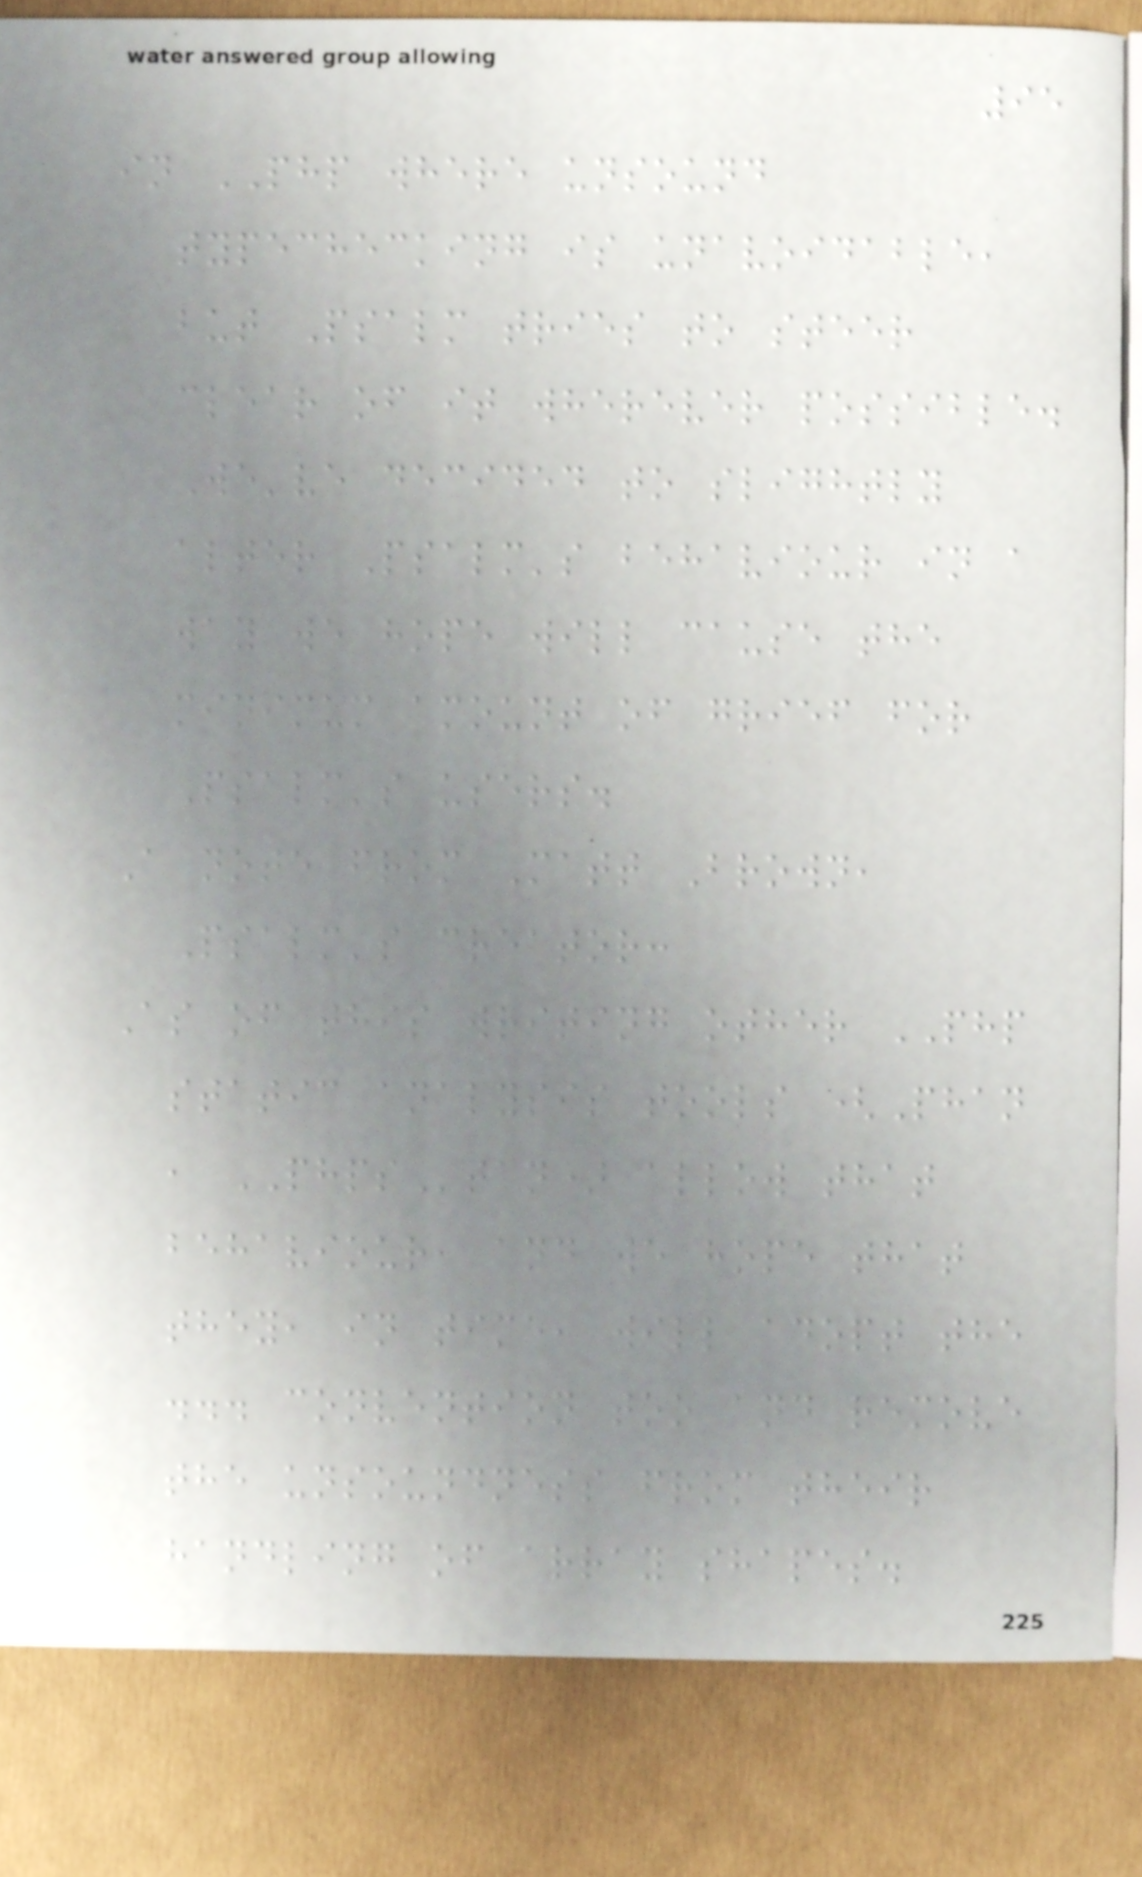95
in PHP where unsound
typechecking is unavoidable,
but Psalm tries to steer
clear of it wherever possible.
We've decided to slightly
alter Psalm's behaviour in a
way we hope will cause the
minimum amount of grief for
Psalm's users.
A note from Matt Brown,
Psalm's creator:
As of this writing other PHP
static analysis tools (Phan
, PHPStan) allow that
behaviour, and we hope that
they, in time, will adopt the
... convention too and remove
the unsoundness from their
handling of array shapes.
